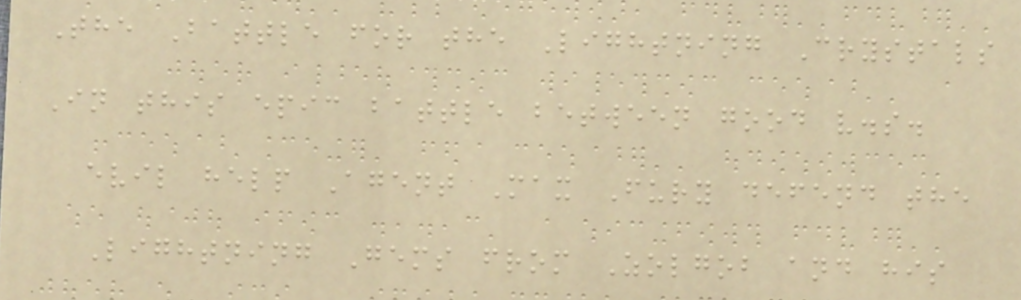The Battle for the Lightning Crystals
In this epic battle between good v.s.
evil help Agent Max Fury defend the
Lightning Gems from Zolgob and his
